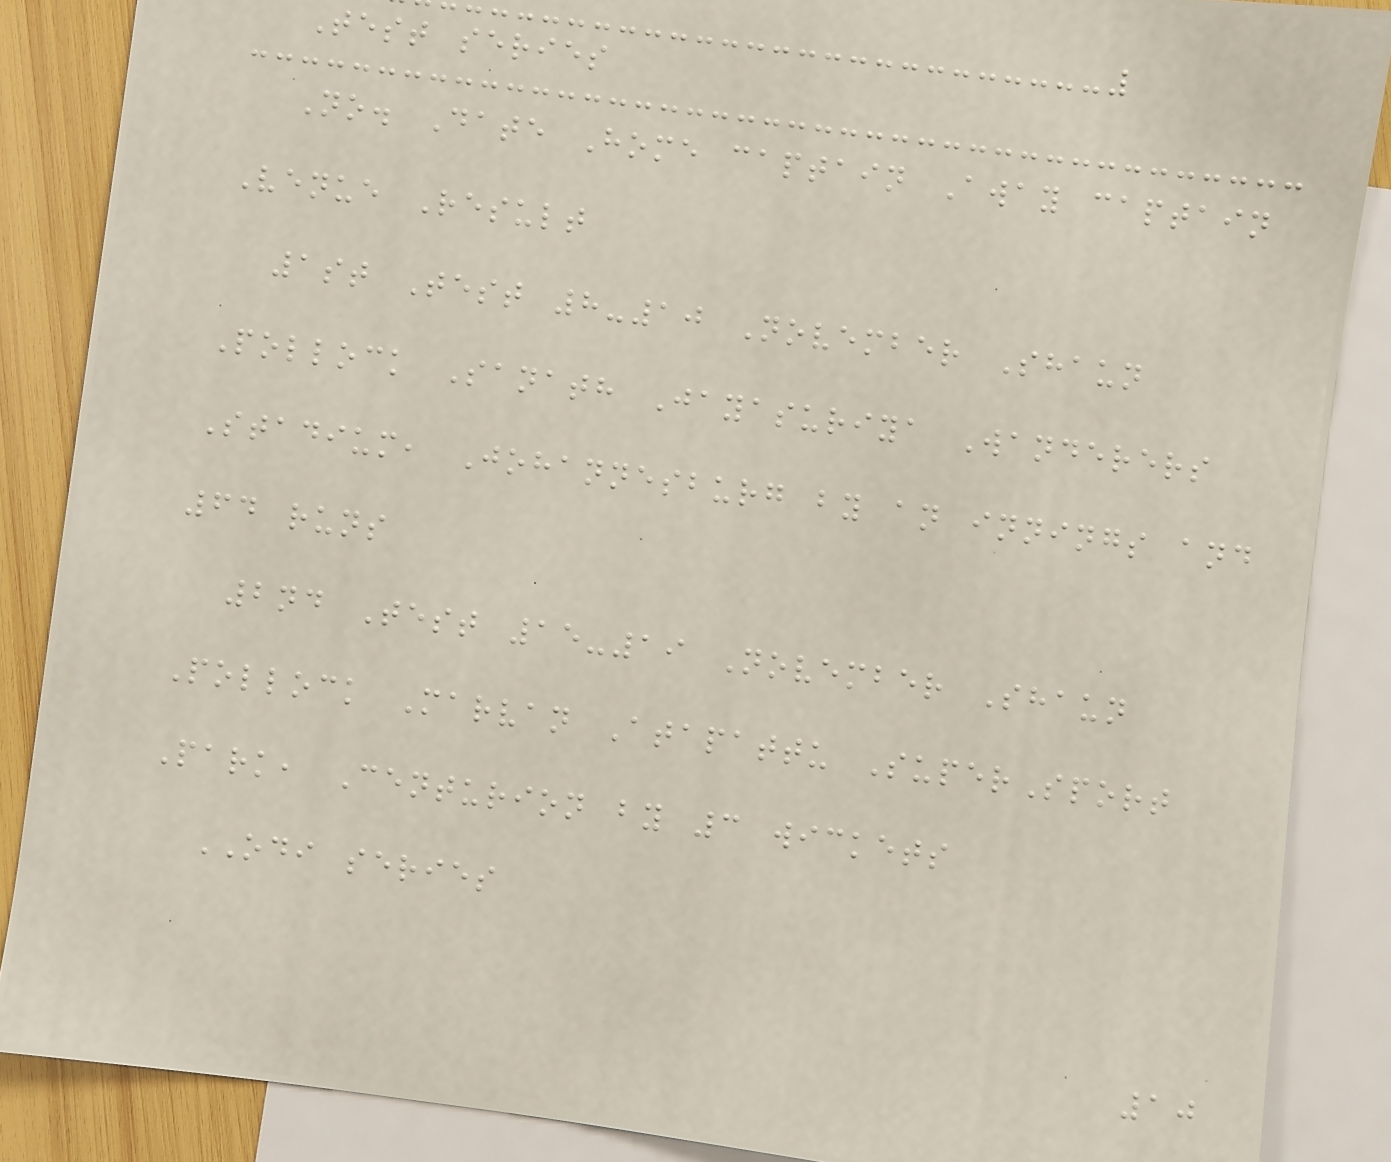Test series
No. Date Home captain Away captain
Venue Result
1st Test 8-10 November Shaun
Pollock Sanath Jayasuriya Wanderers
Stadium, Johannesburg by an innings and
64 runs
2nd Test 15-19 November Shaun
Pollock Marvan Atapattu SuperSport
Park, Centurion by 3 wickets
ODI series
10
